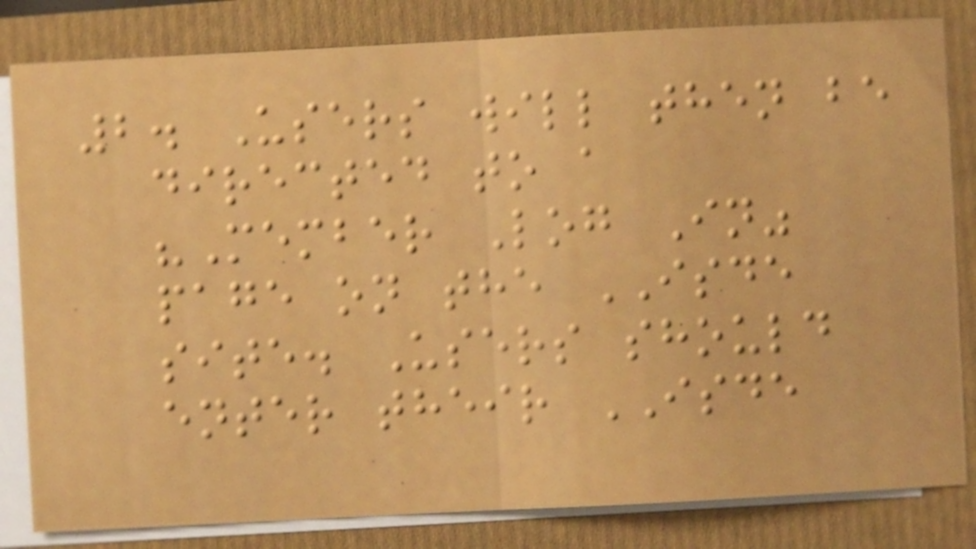2. Users will then be
directed to a
"Member Log In"
page on the ISDE
site. Users should
enter their ISDE
